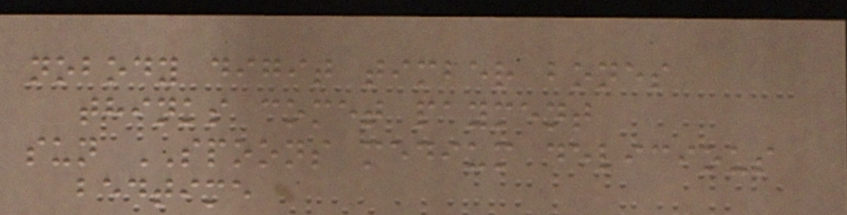nobody digit timber bones
thinks comet payment
sun SPOONS medium delicious
bedtime
